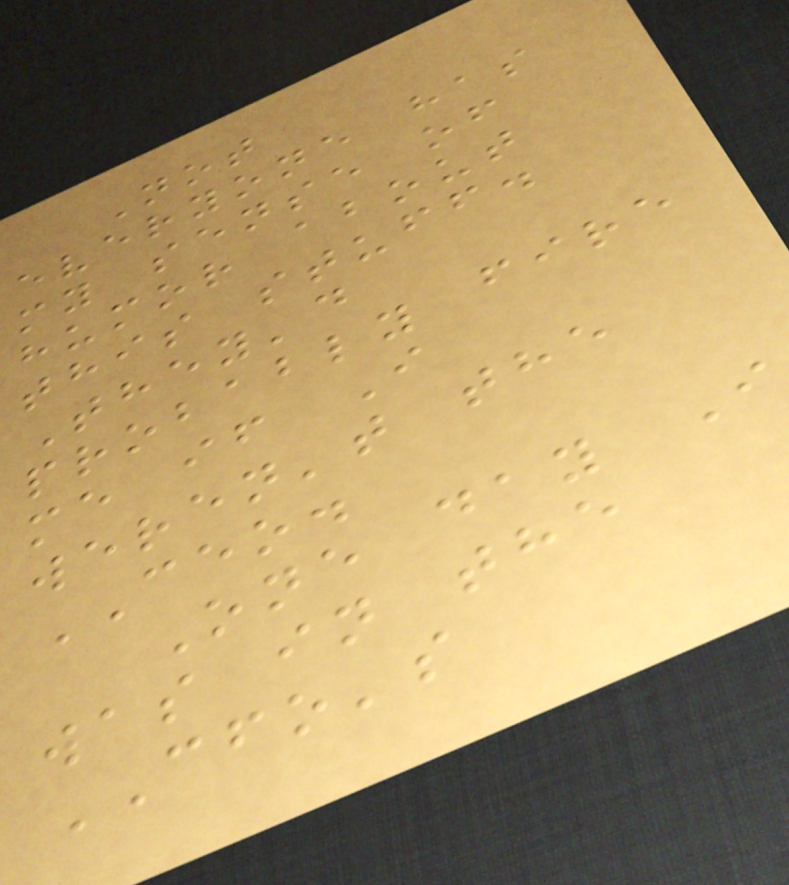Not
everyone has
my sense of
humor about
this stuff.
They'd
probably fire
me if I
weren't the
CEO.
One day I
was in the
CFO's
